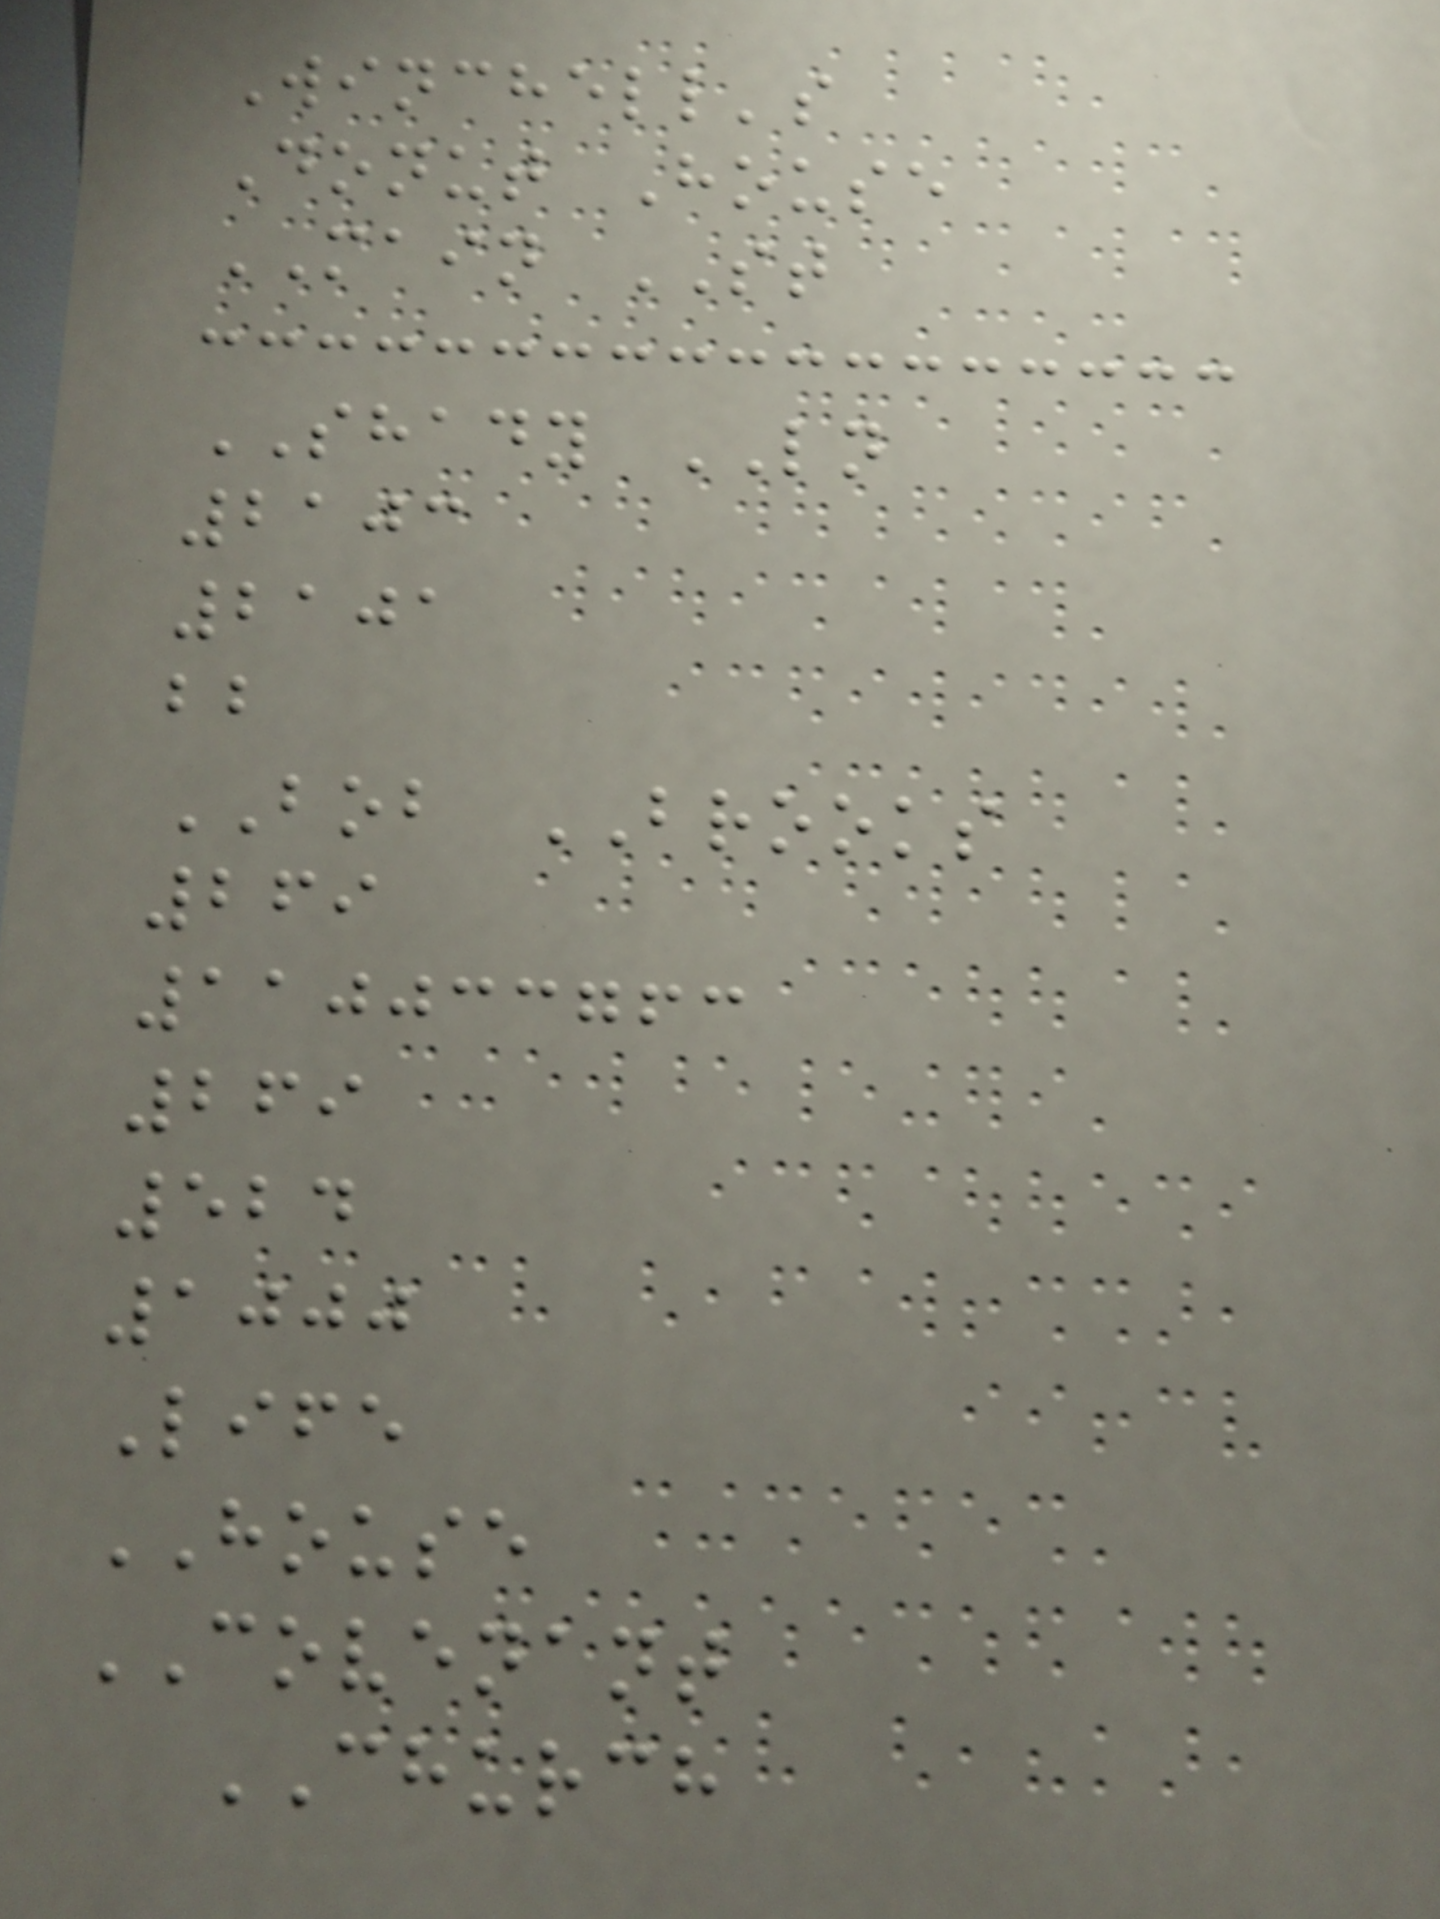Winchell's
Donut House
MAIN ST
SHADY LN
2103
2101
bb
BOB BROOKS
269
110033763
269
524
1000
Life
HOUSE
COVENANT
CHURCH
